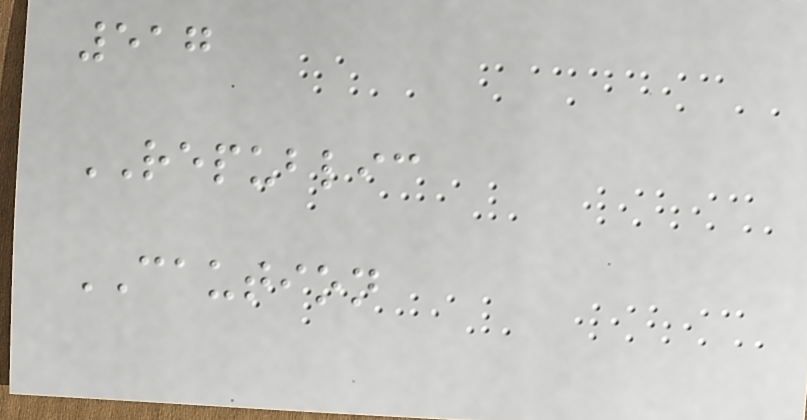517
REPUBLIC
CAUTION
